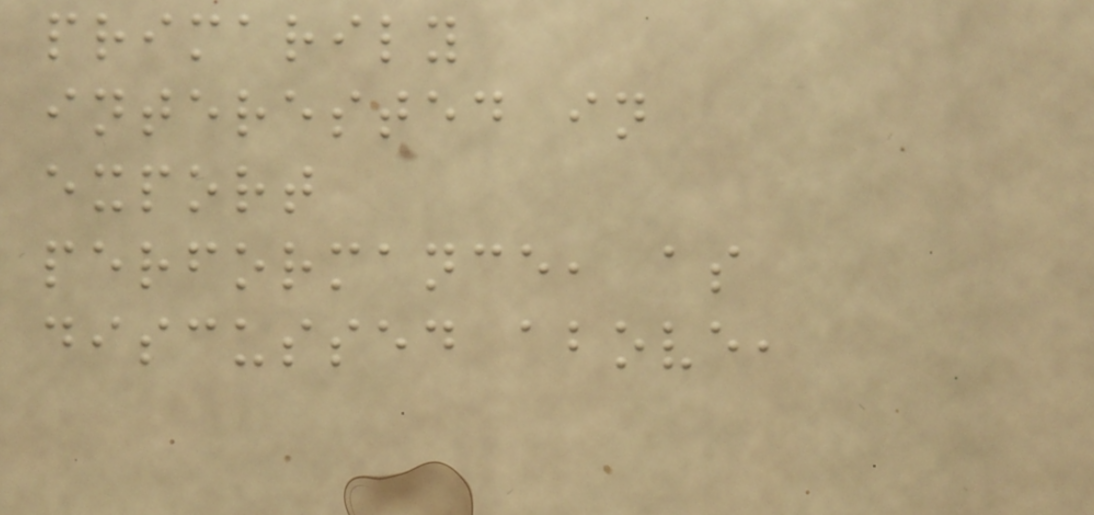primarily
interested in
export
performance, as
discussed above,
